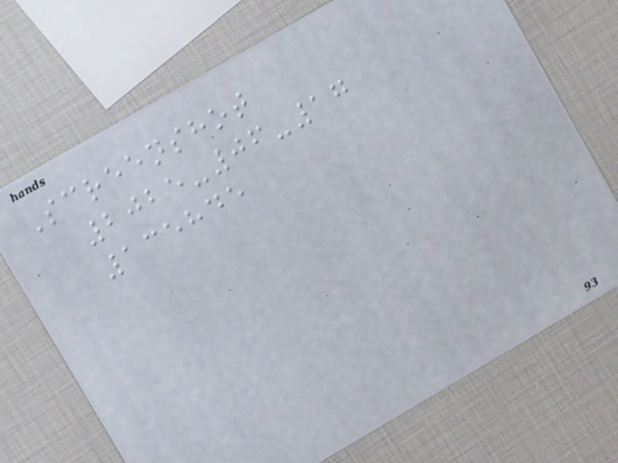Screenshot
2025-06-17
135845
